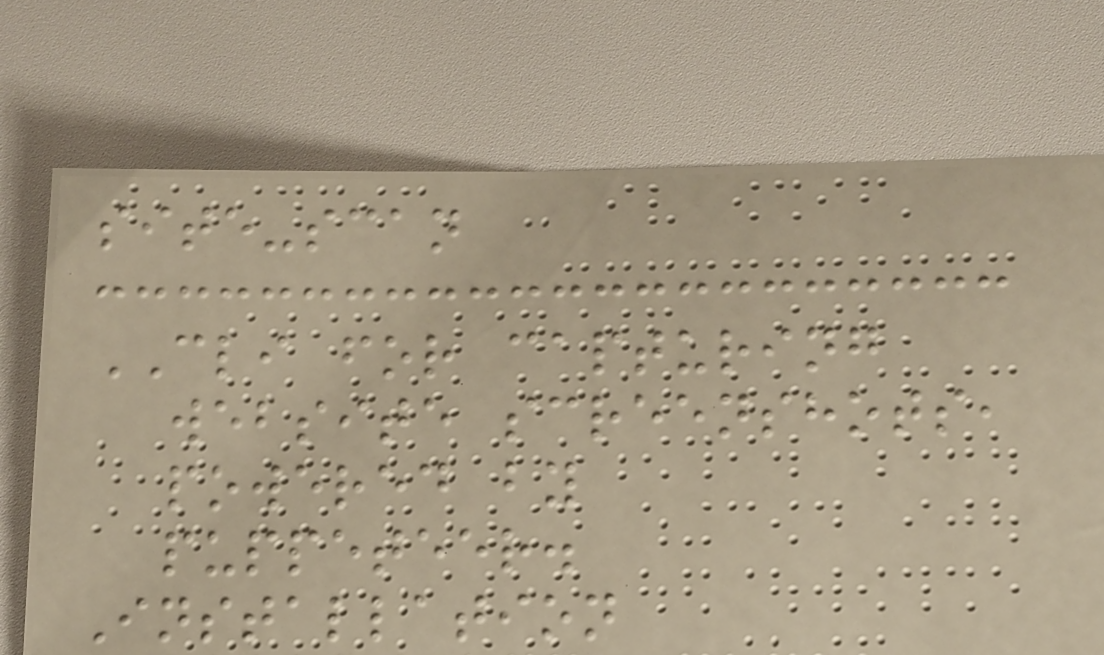site-scan
CLI for capturing
website screenshots,
powered by
puppeteer.
Installation
